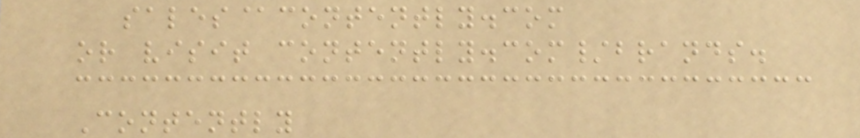sales@contently.com
or visit contently.com/brands.
Contently
